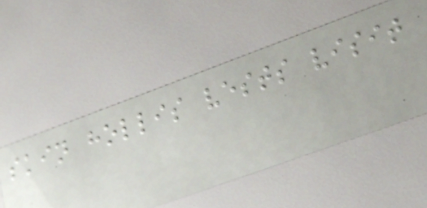skin hollis vests visit
